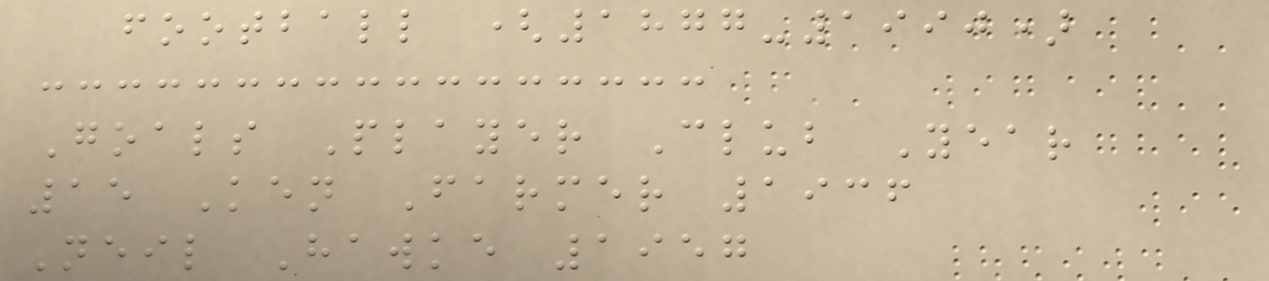football (1877-1990)
Goals Player Club Year
15 Ken Farmer 1936
Neil Hawke 1957
